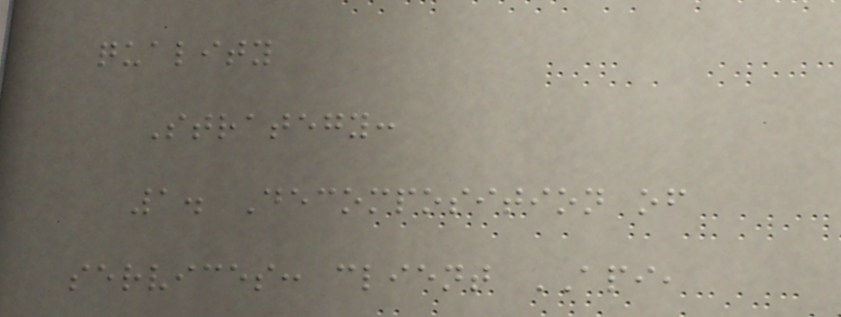quality
Strategy:
1. Decomposition of
services: client API,
